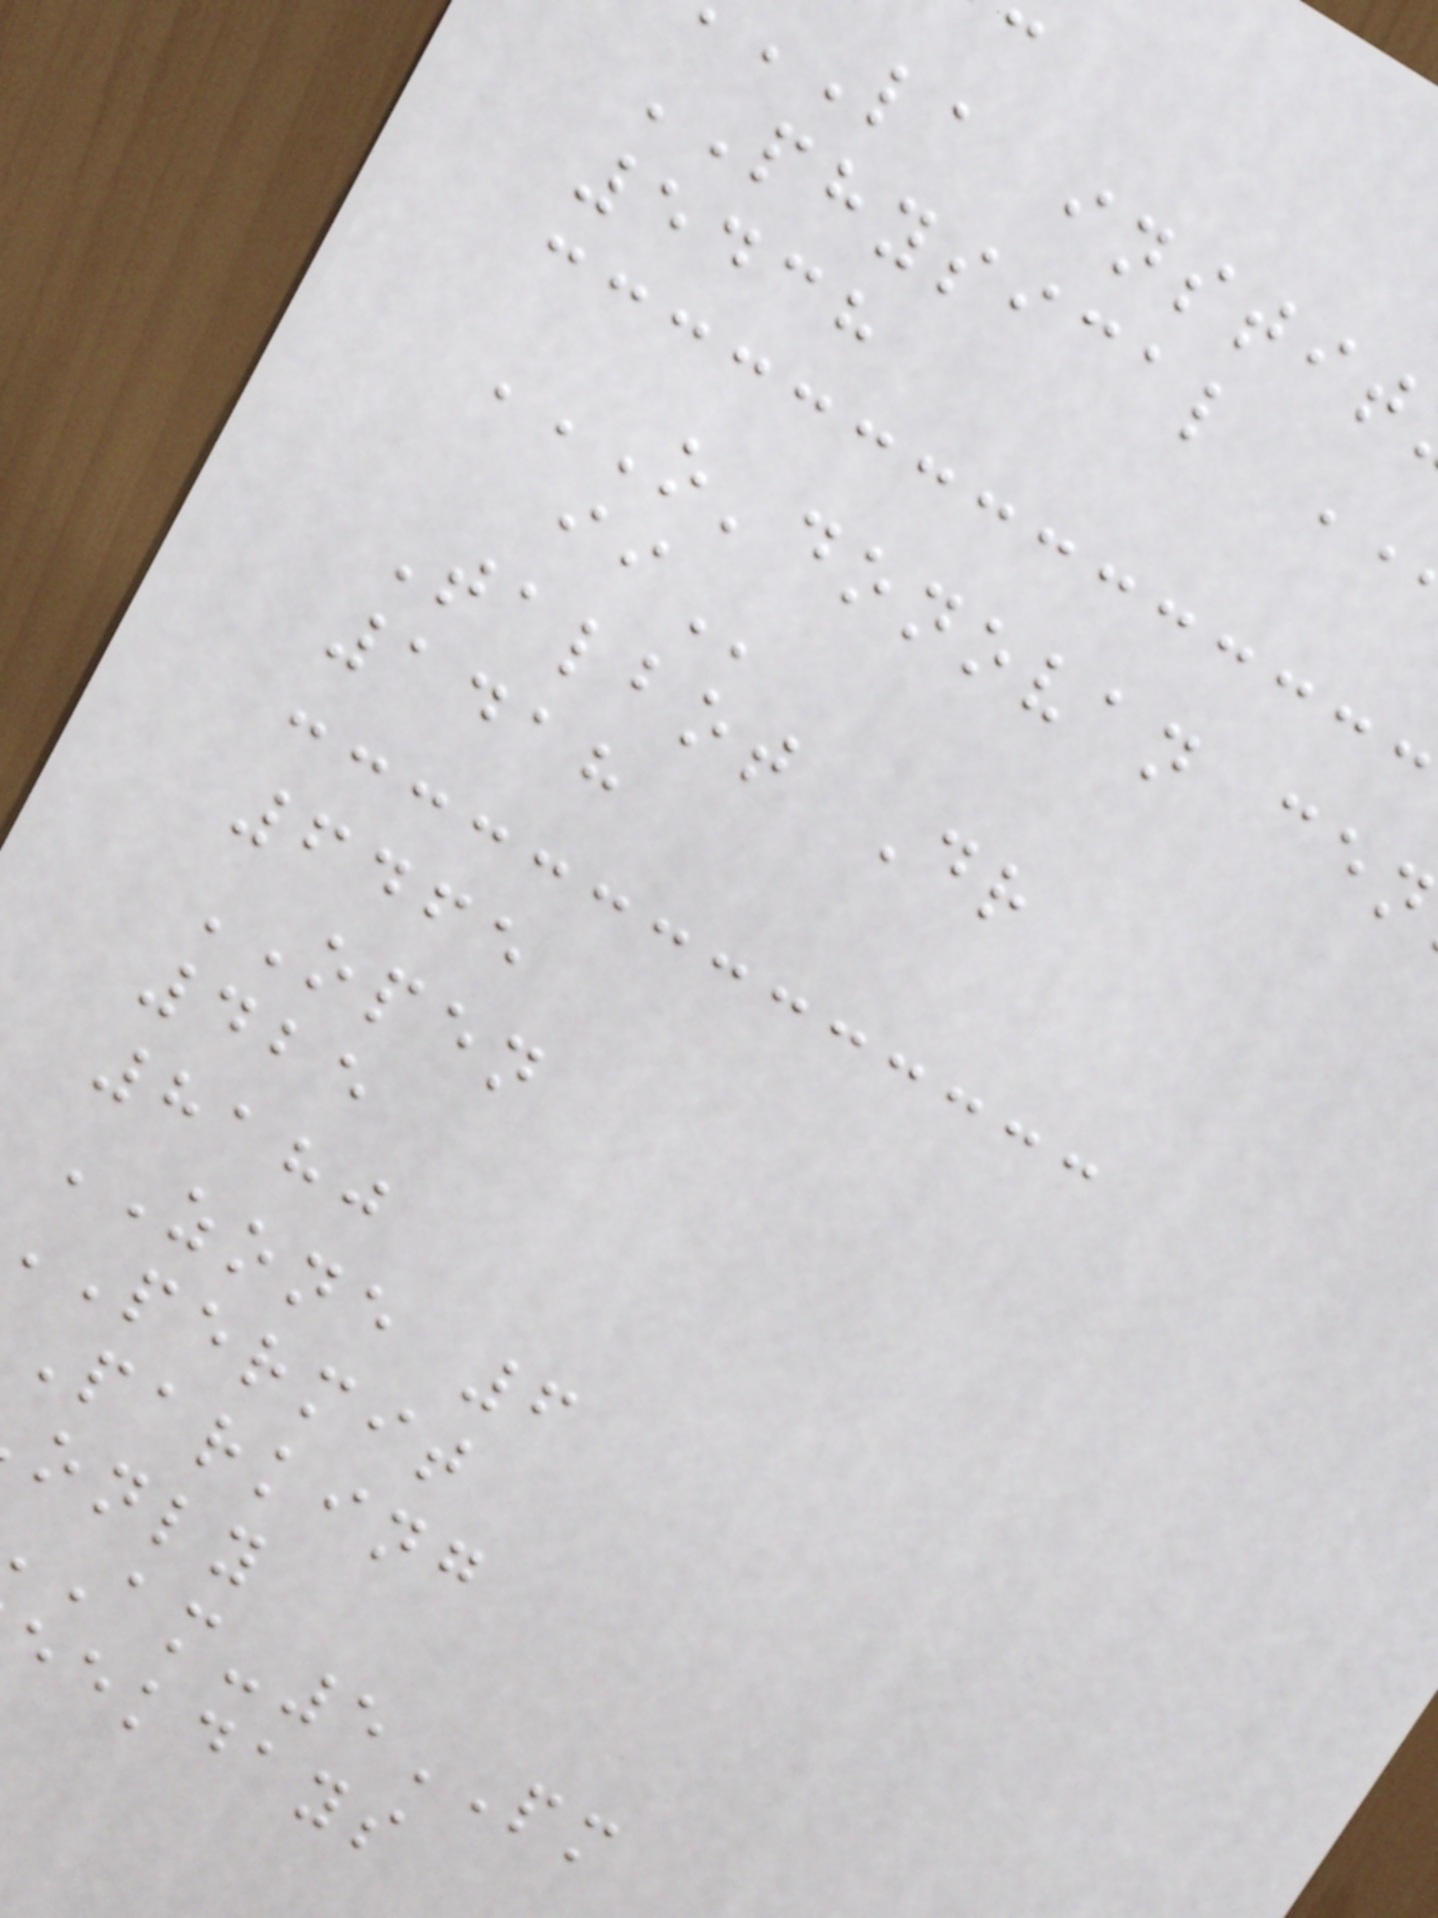PHYSICAL
5438
Talbot Dr
1418
6465
OPEN
425
8180
ZONE 6
PERMIT
parking
only
-5PM
eekdays
